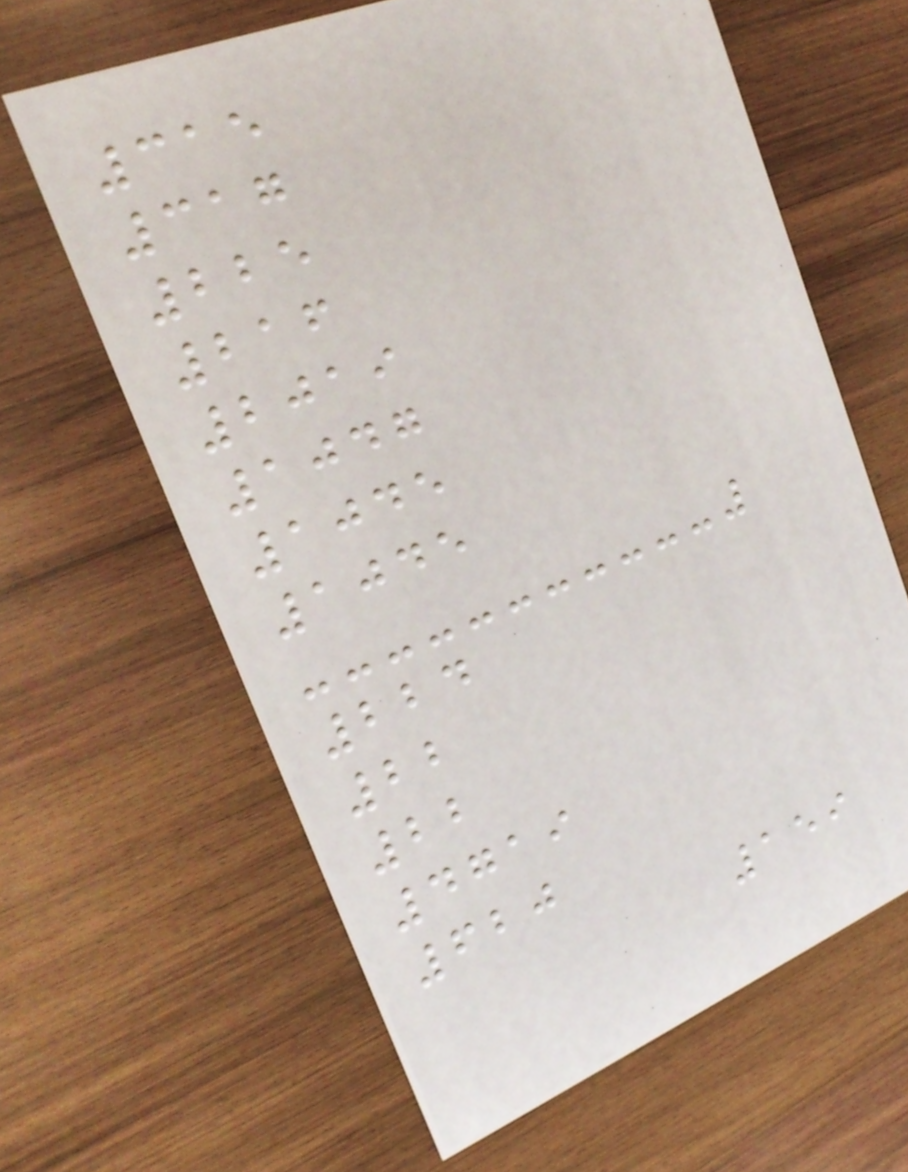315
317
225
216
2019
1047
1045
1045
224
22
22
4719
620
159
